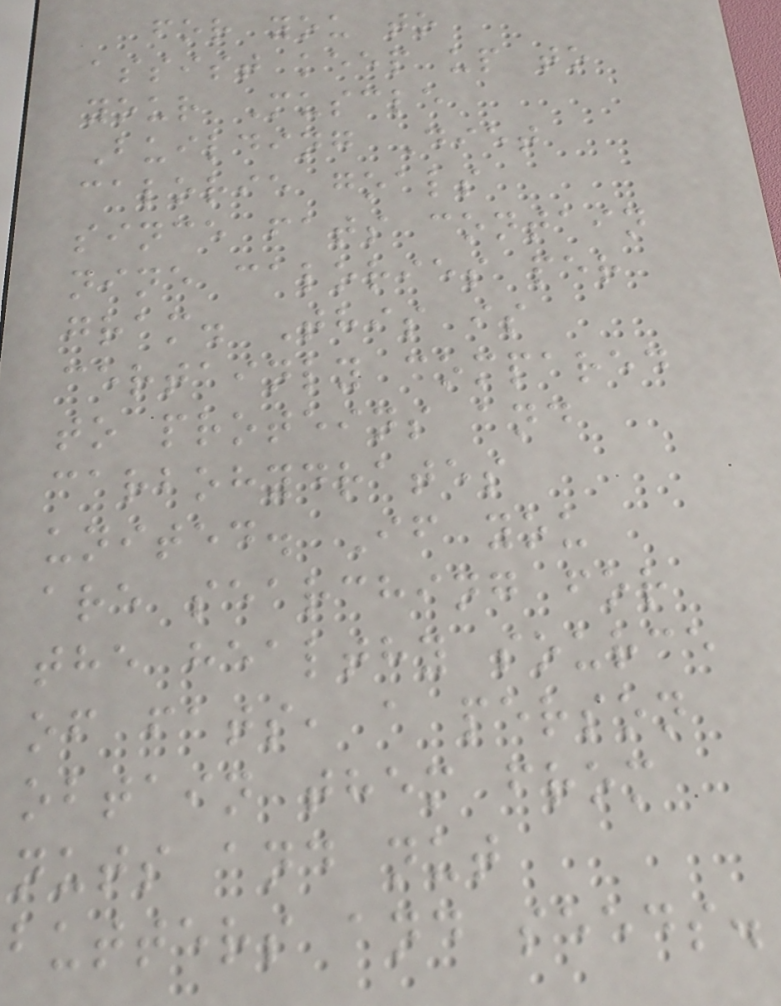for you to
assist keep up to
your Muscle
Building Diet
calorie goals
since fats contain
nine calories per
gram. This is
certainly compared
to proteins and
carbohydrates
united. If you
are searching for
the healthy source
of fats, a person
obtain them from
nuts and nut
butters and seeds.
